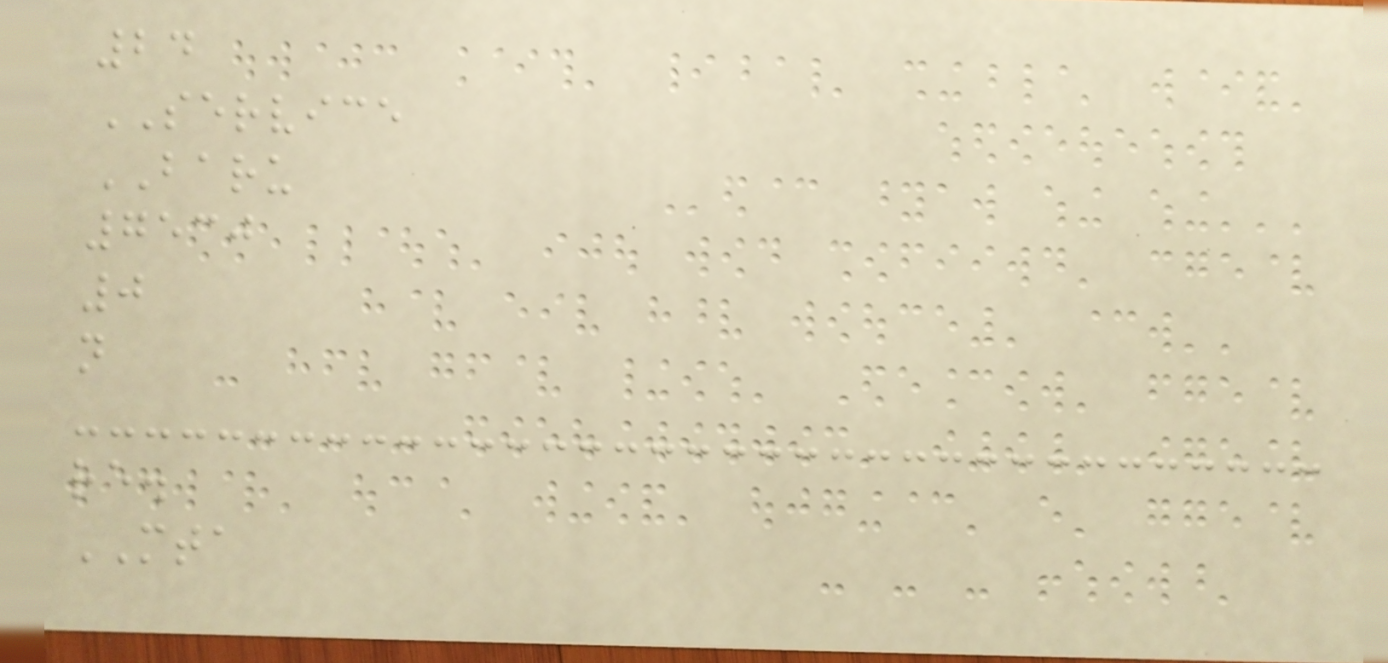24
SERVICE
BARU
7530
0
n
re.
MTA
